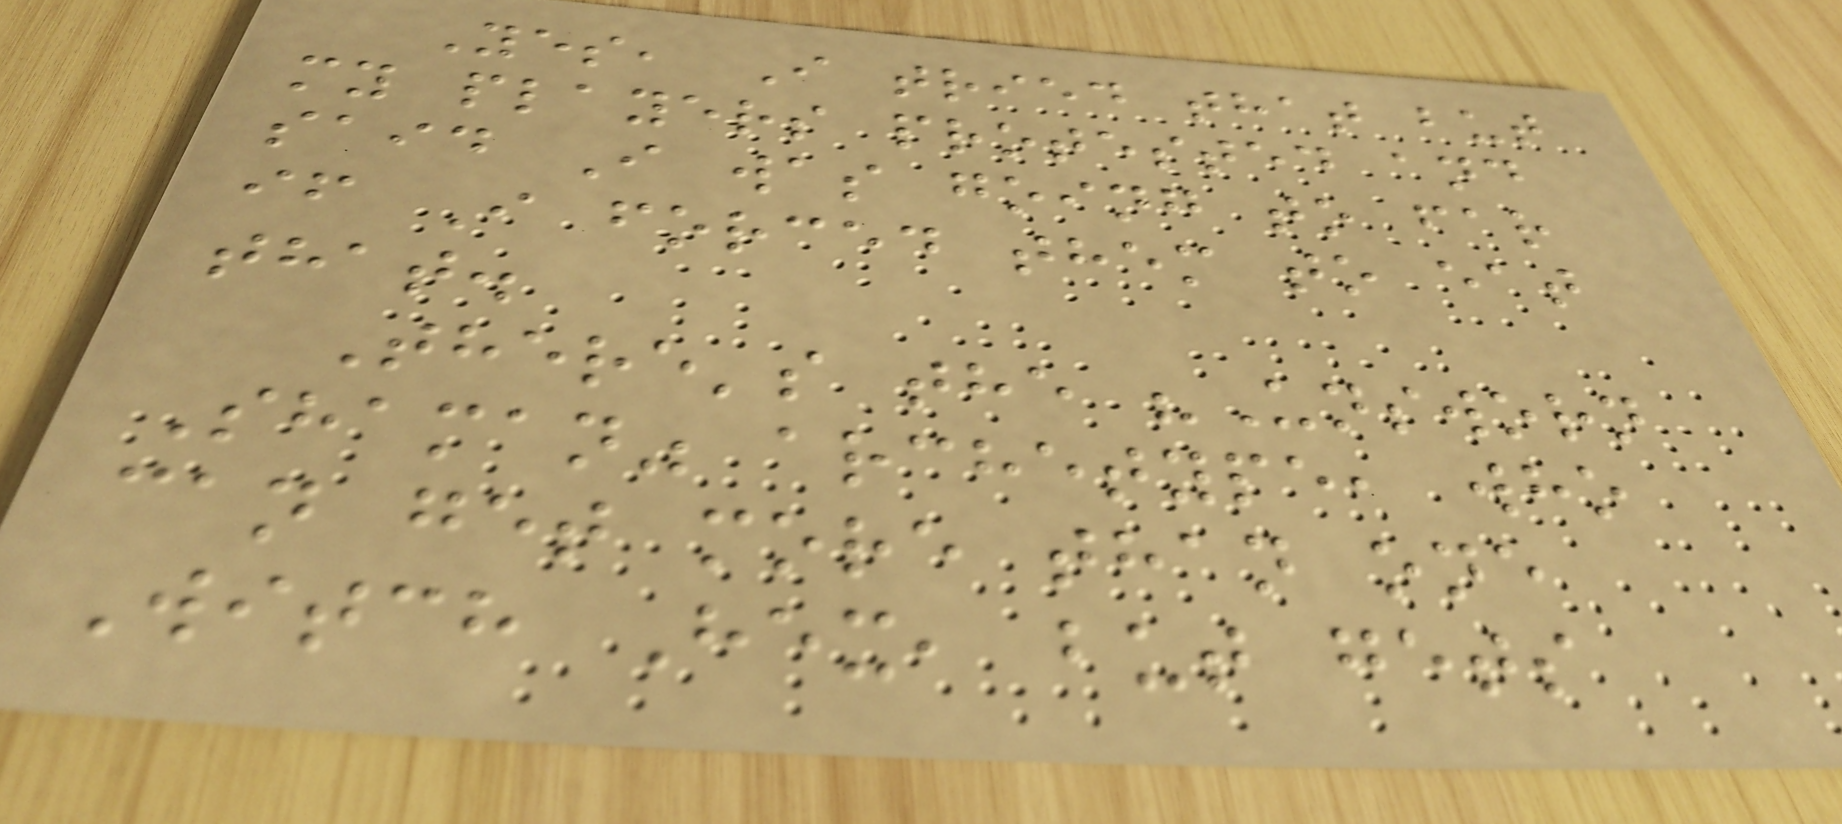Yes, I tried that but
my players protested and
said I was going to far
if I forced them to eat
that.
There's the "Unsworn
Shaman" archetype, who
can get more than one
Witch Hex, but gets
